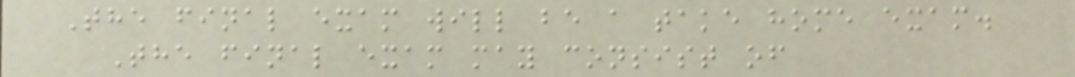The final exam will be a take home exam.
The final exam may consist of
